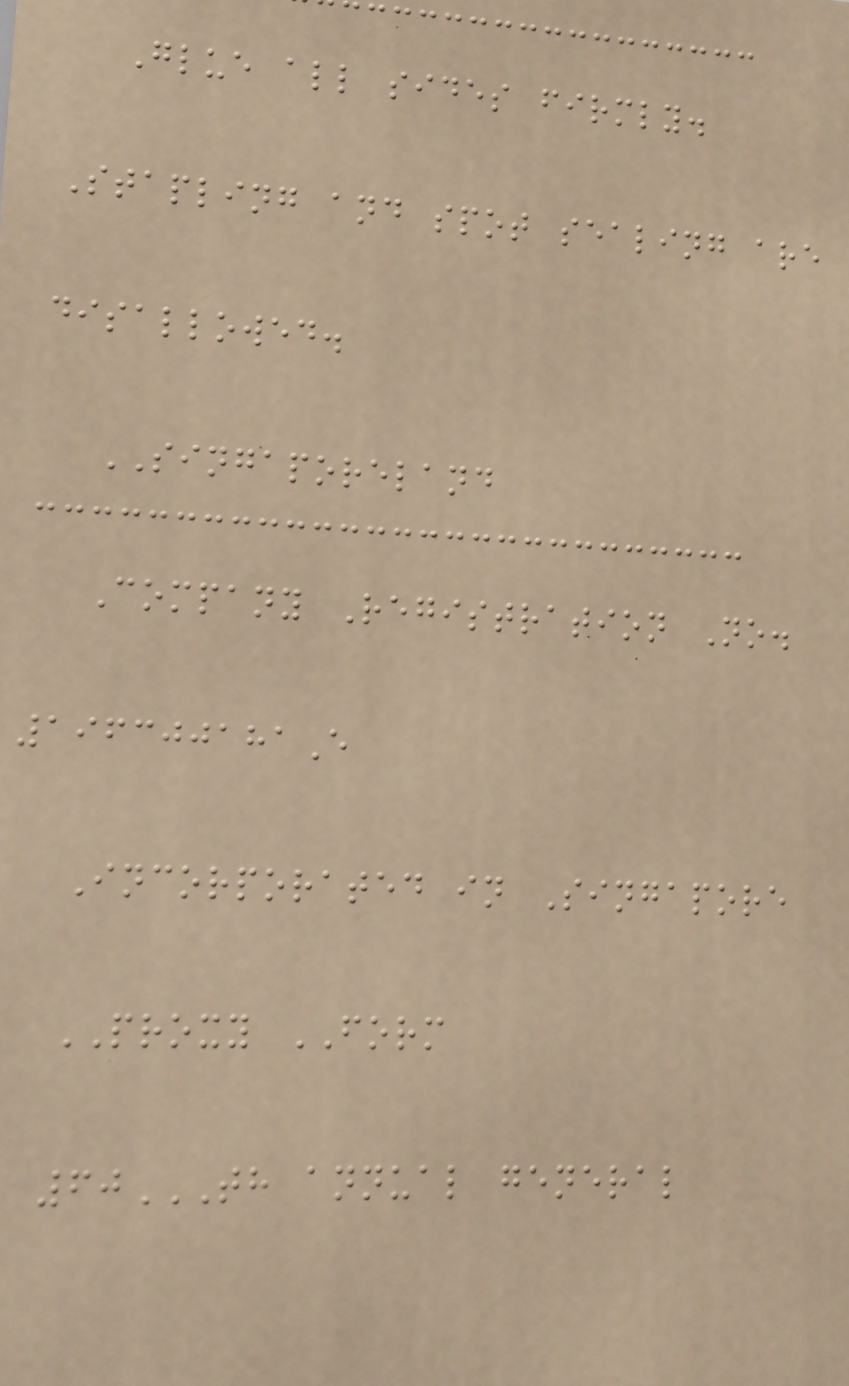Glue all sides firmly.
Stapling and spot sealing are
disallowed.
SINGAPORELAND
Company Registration No.
196300181E
Incorporated in Singapore
PROXY FORM
60TH ANNUAL GENERAL
